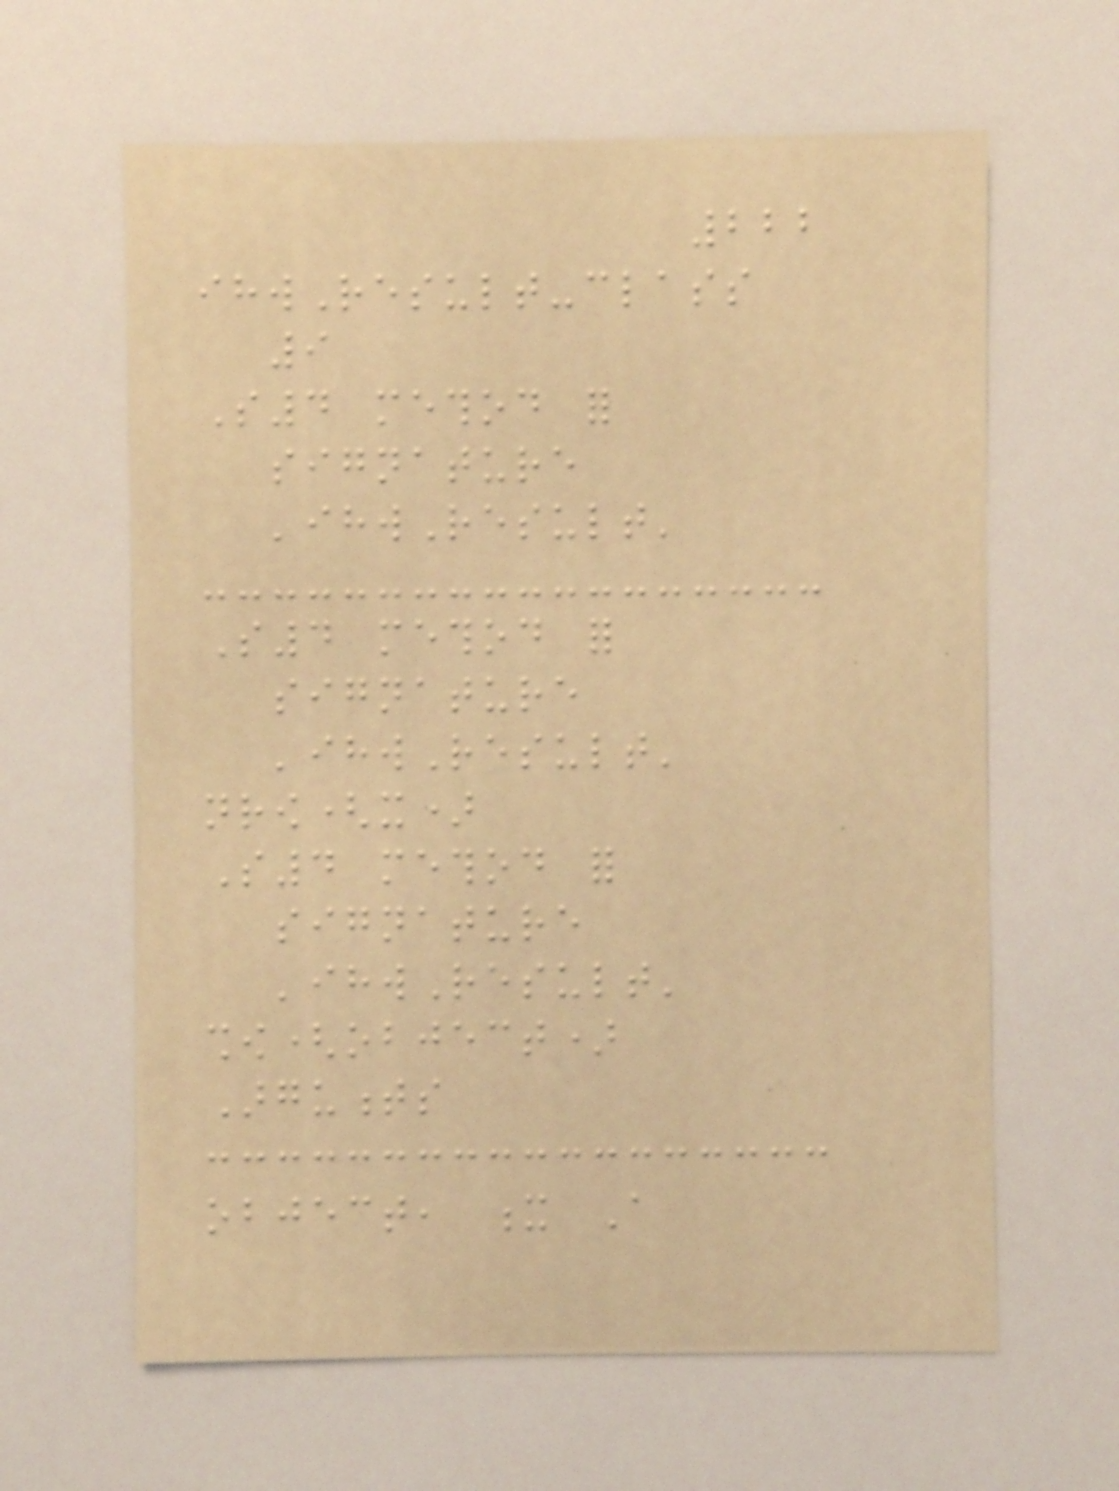222
ihwResult-class
9
S4 method for
signature
'ihwResult'
S4 method for
signature
'ihwResult'
nrow(x)
S4 method for
signature
'ihwResult'
show(object)
Arguments
object, x A
